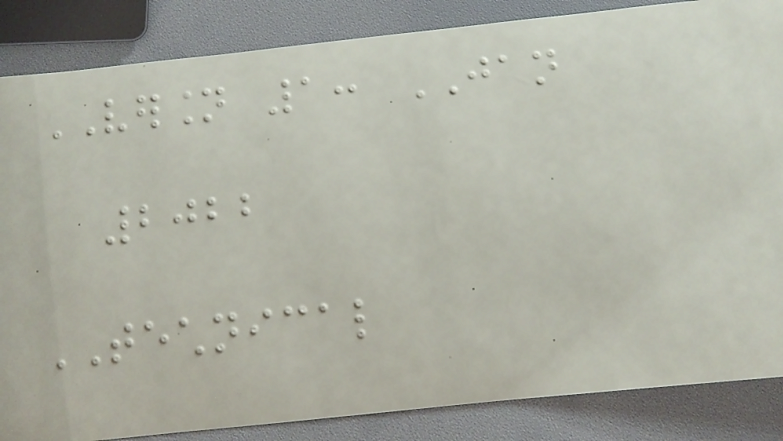VERSION 1: JAN
2022
TECHNICAL
